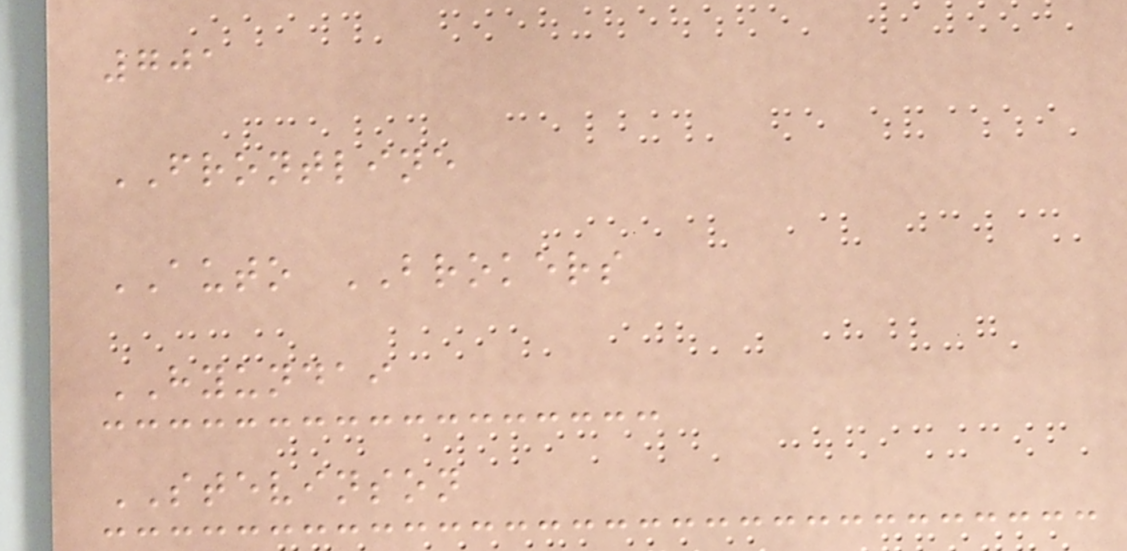701
FRONTLINE
AUTO BROKERS
HYUNDAI
STEVINSON
